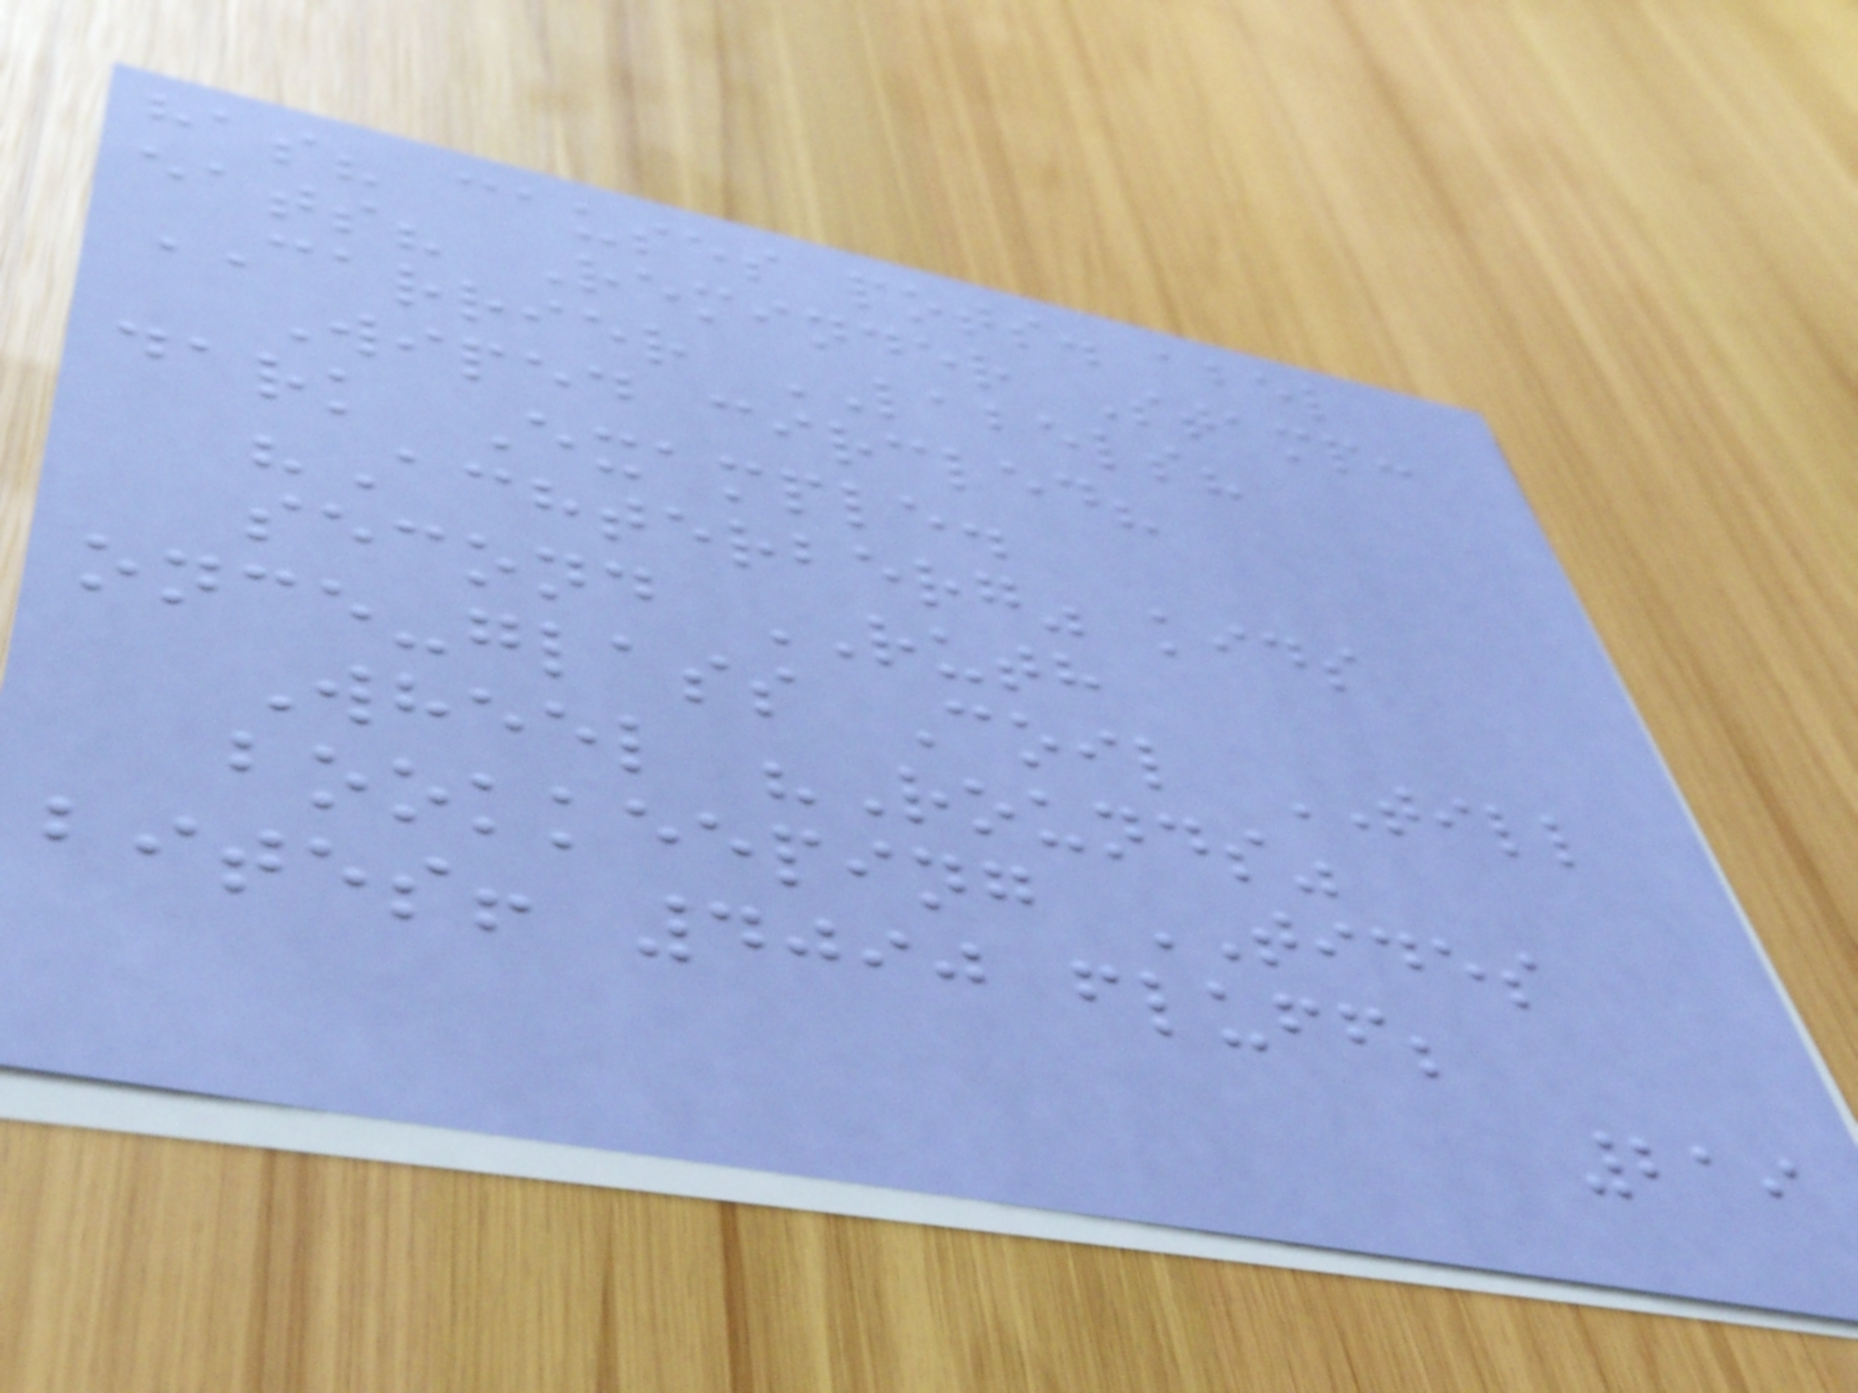has? causes pots. abel
eats? Reminder Stamp:
CARRIER LABELS?
Wiped circled?
dark Example.
"Achterberg" kids
second RUTH
once-glass Coil TILL
Wheel "Rounds"
bookkeeping TIDES
bites! 4090 fluff;
219
